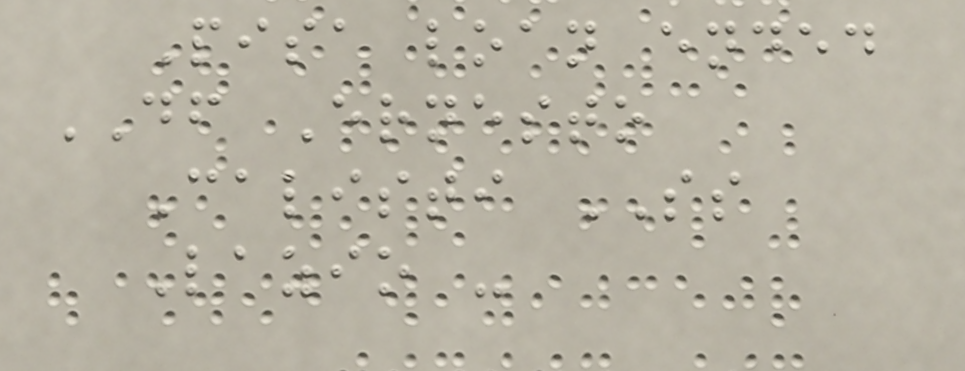Pisa loan ended
DF Ernesto
Calisti SS
Lazio -
